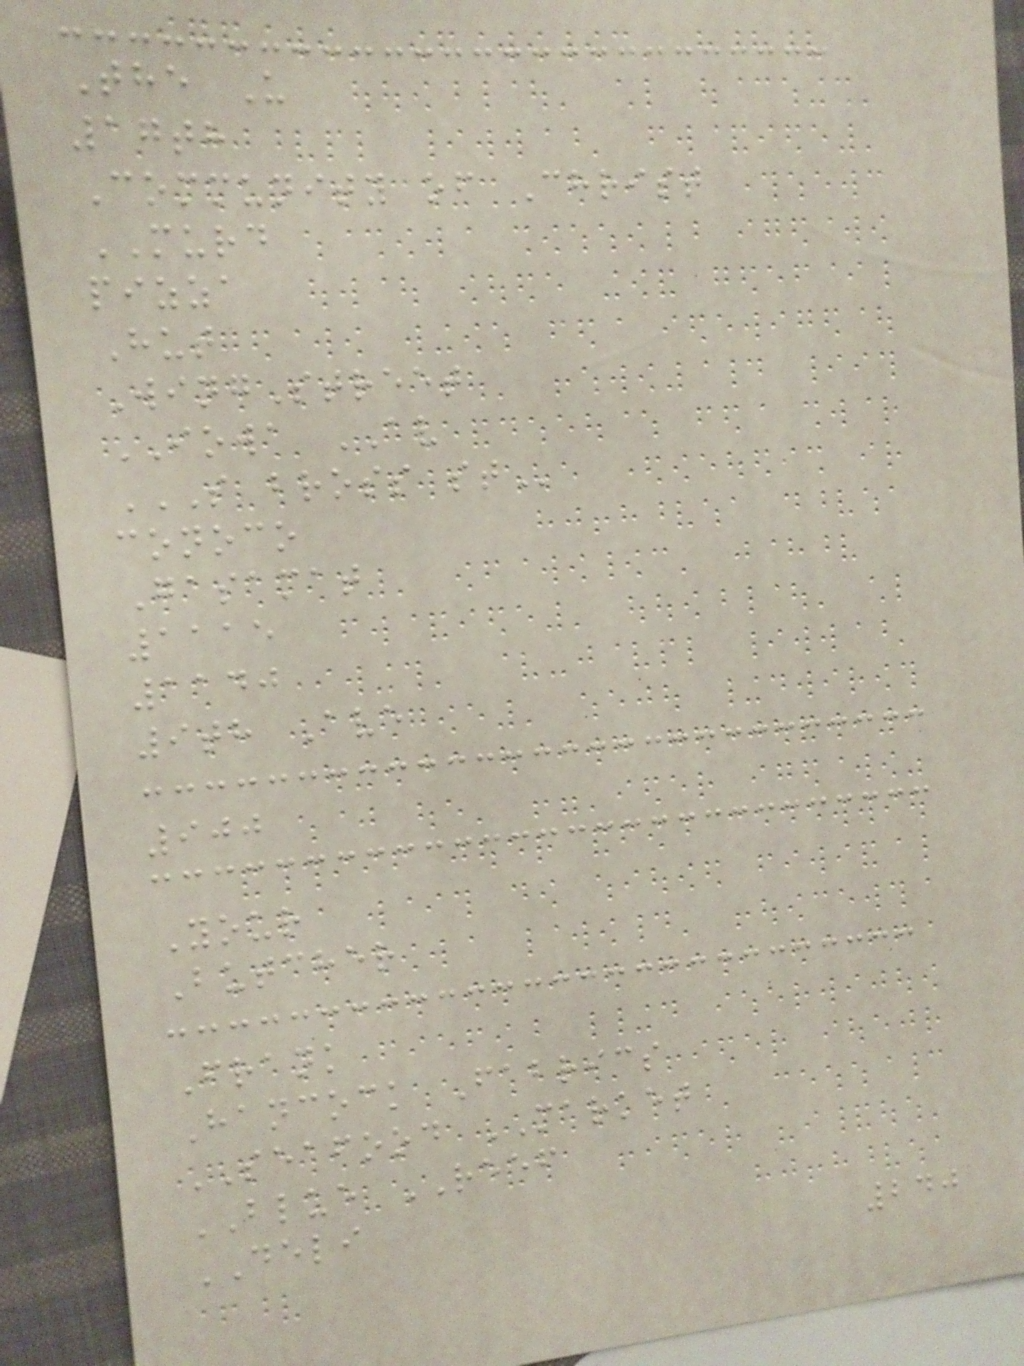The U
17th
Community of Christ
MURD
pizza
Hut
WingStreet
IOWA AV
S BROSS ST
conoco
Gasamat
1115
1140
9th Ave
900
Your
Butcher
Frank
Hancock Fabrics
SEAFOOD MARKET
BLUE REEF
DELI
240
